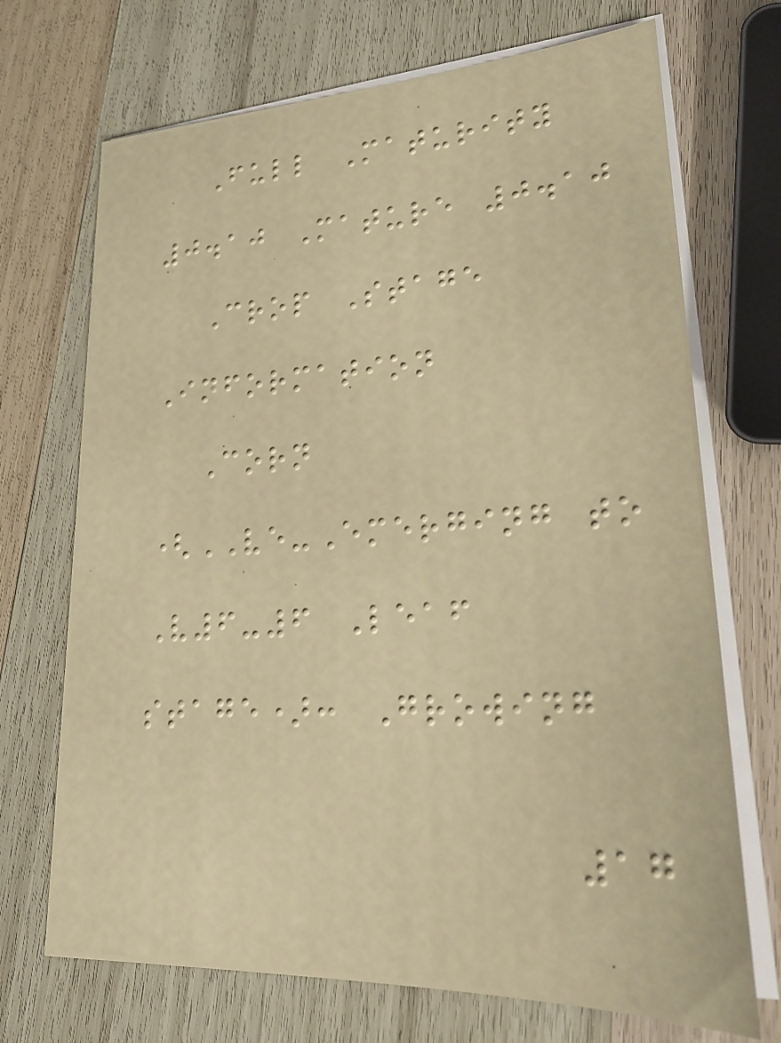Full Maturity
0.10 Mature 0.10
Crop Stage
Information
Corn
(VE-Emerging to
V6-6 Leaf
stage): Growing
17
